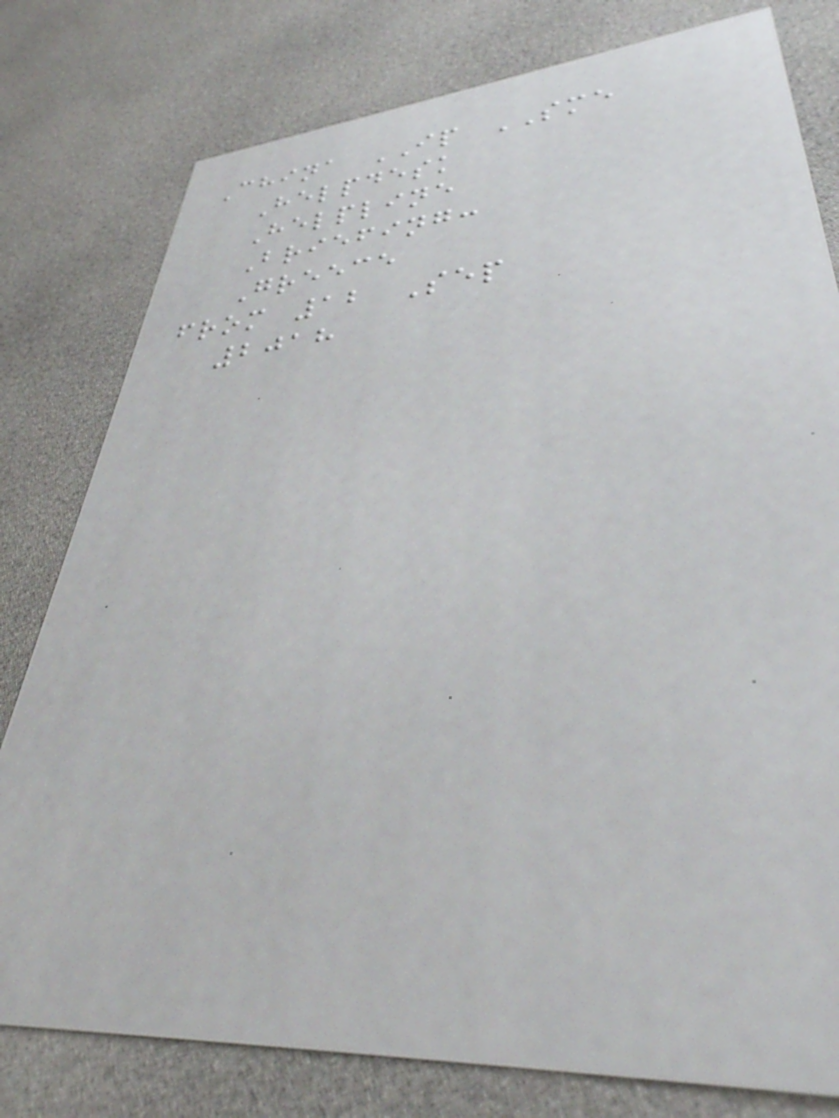China IP SME
Helpdesk
Helpline
Briefing:
Greece
from 12 Sep
2018
